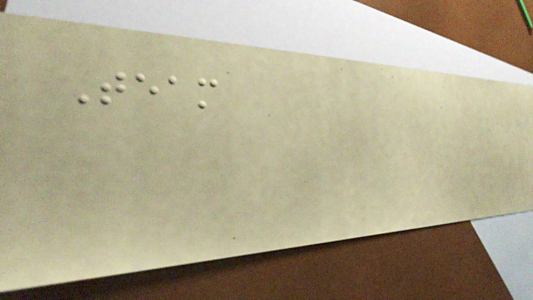Team
